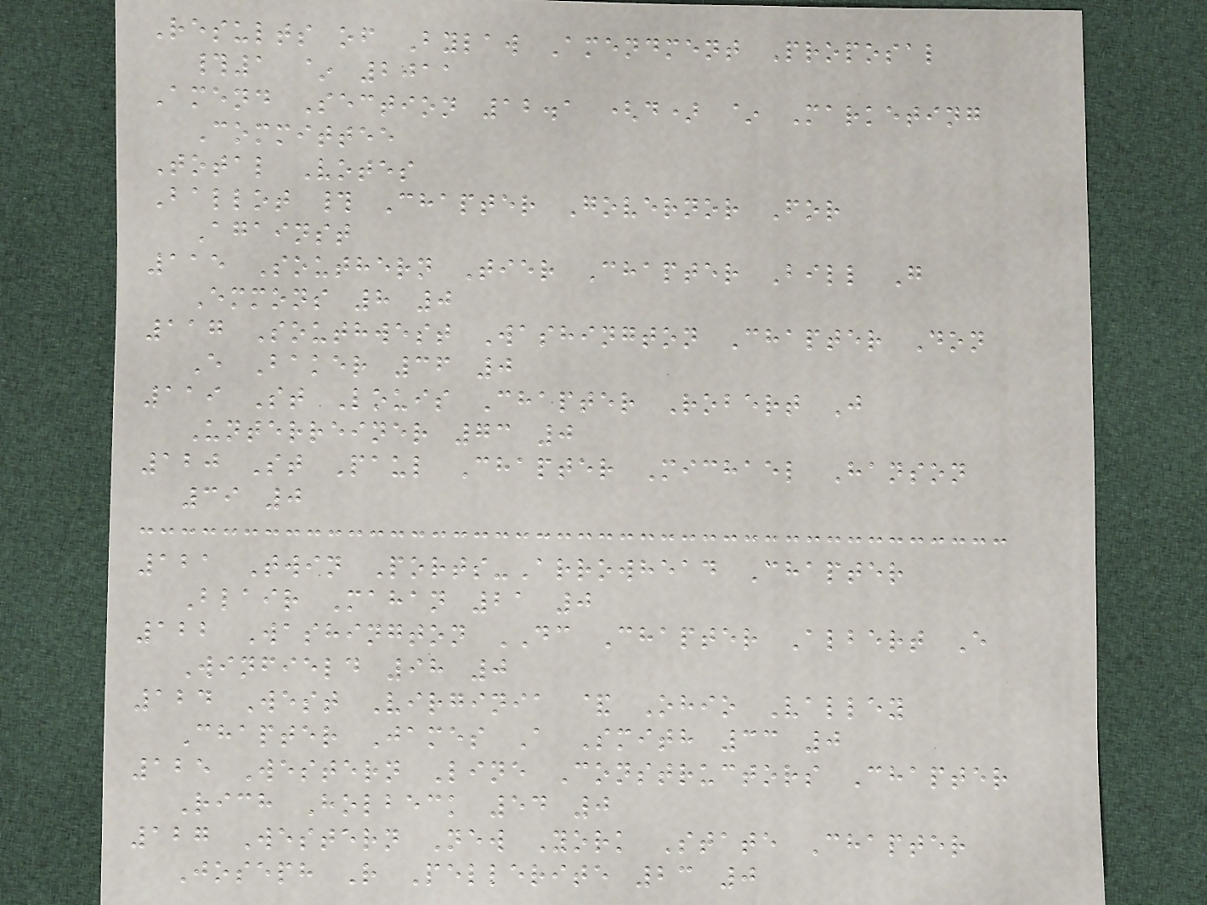Results of Bylaw Amendment Proposal
#1 ~ 2011
Amend Section 12.1 (d) ~ Marketing
Committee
Total Votes
Ballot # Chapter Governor For
Against
115 Southern Tier Chapter Bill G
Emmons 8 0
117 Southwest Washington Chapter Don
E Baker 36 0
119 St Louis Chapter Robert J
Unterreiner 73 0
120 St Paul Chapter Michael Hanson
39 0
121 Twin Ports-Arrowhead Chapter
Blair Mahan 21 0
122 Washington DC Chapter Albert E
Winfield 98 0
124 West Virginia & Ohio Valley
Chapter James A Smith 33 0
125 Western Line Constructors Chapter
Rich Holbeck 54 0
127 Western New York State Chapter
Joseph R Pellerite 23 0
